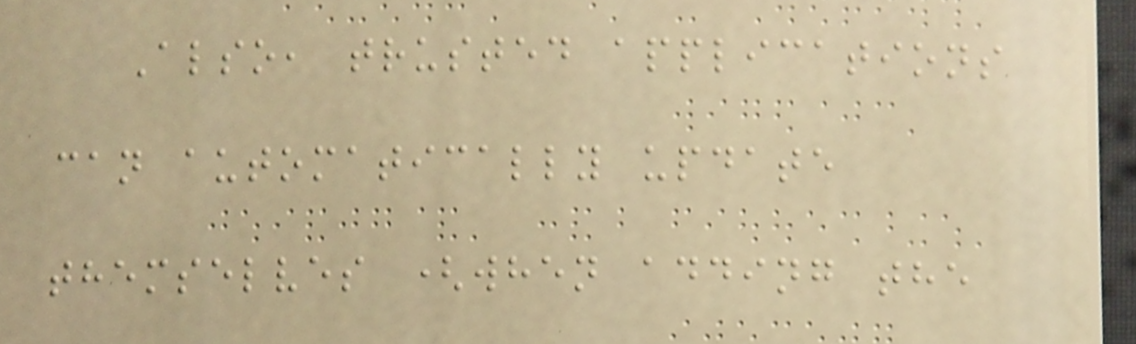Also, trusted applications
can automatically update
themselves (when adding the
